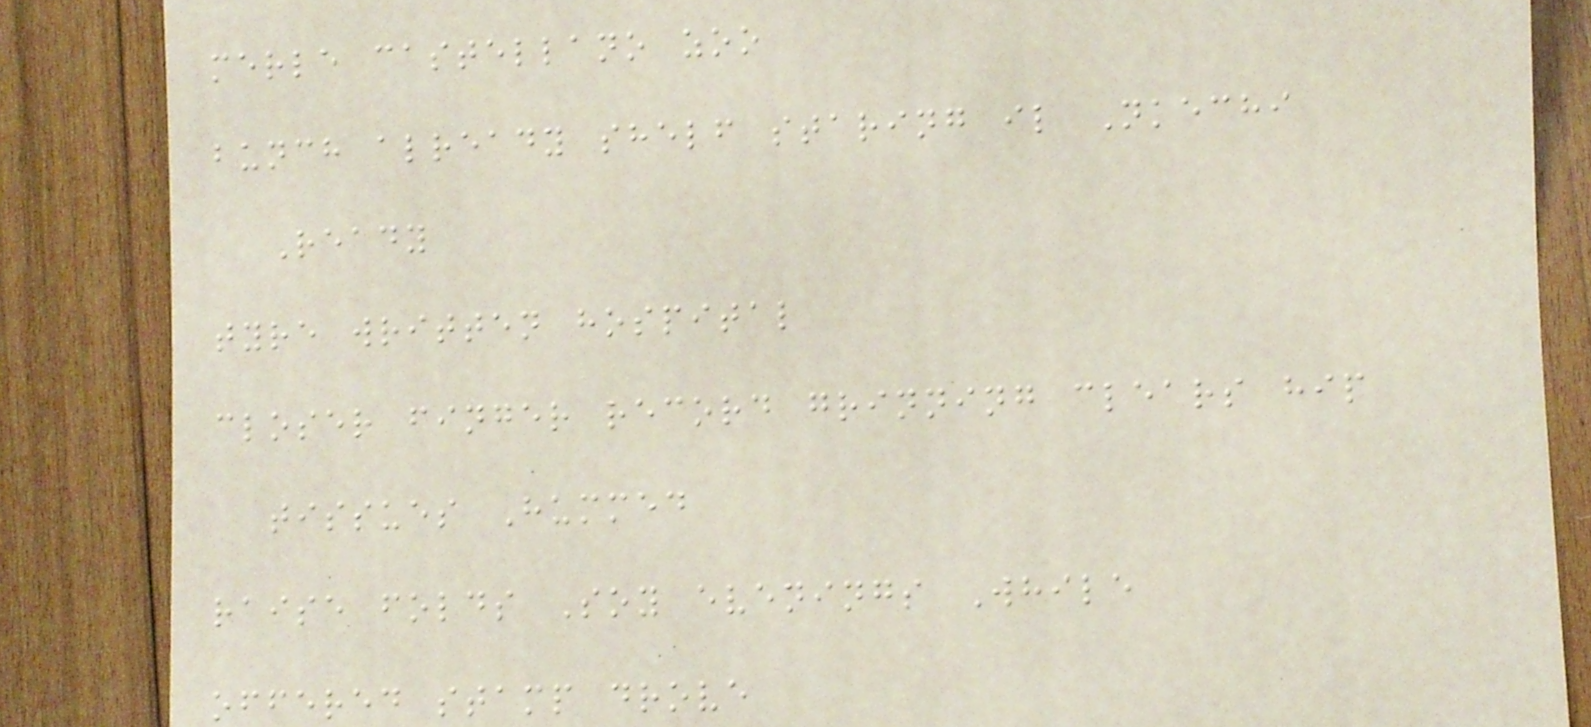merle castellano zoo
bunch already shelf staring il Nkechi
Ready
tyre written hospital
closer finger record grinning clears hip
tissues Hummed
raise folds Soy evenings While
offered stamp drove
